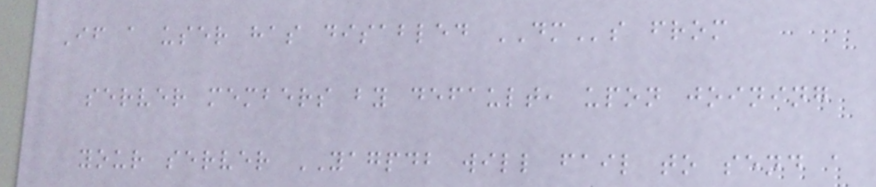If a user has disabled DMs from
server members by default, upon joining
your server YAGPDB will fail to send a
